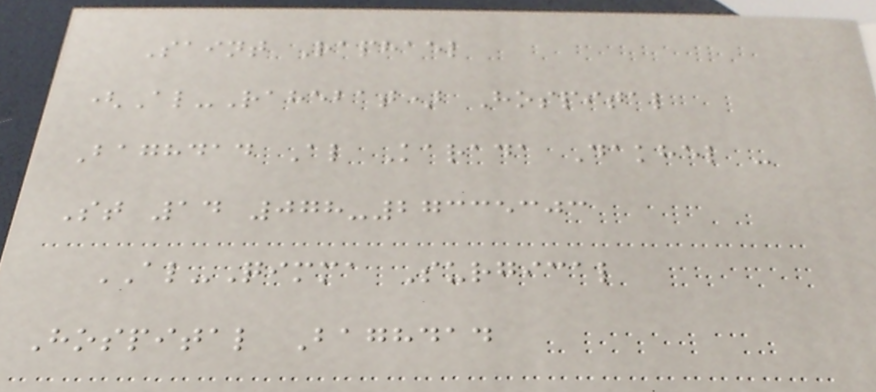Saint Raphael
(Al-Rahebat) Hospital
Baghdad Al Karada Dakhel -
St 14 078-27335303
AL-Qimma Surgical
Hospital Baghdad
